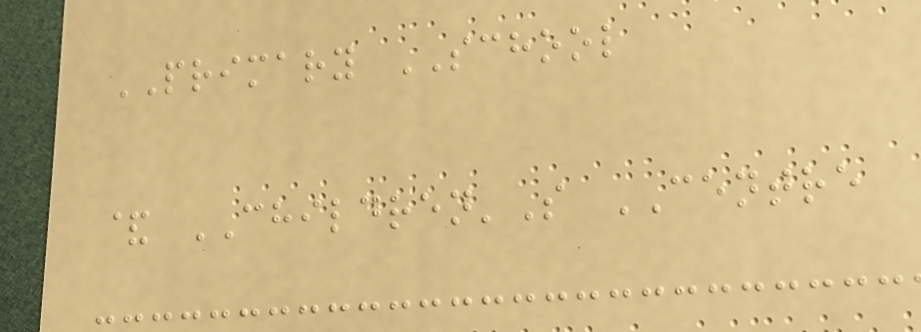PRIMARY SCHOOL
& CHILDREN'S CENTRE
